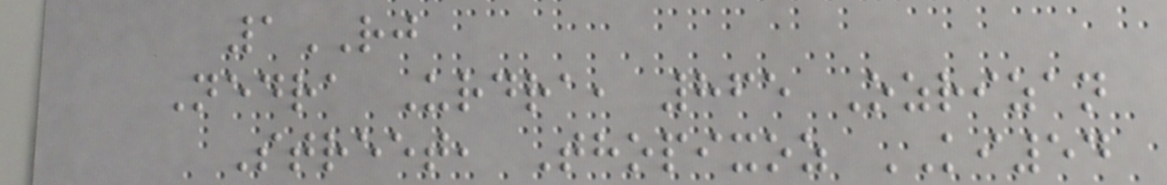1RJ
Nedra Urdra, 865 Ozrizan
Street, Thopixoz KI54
